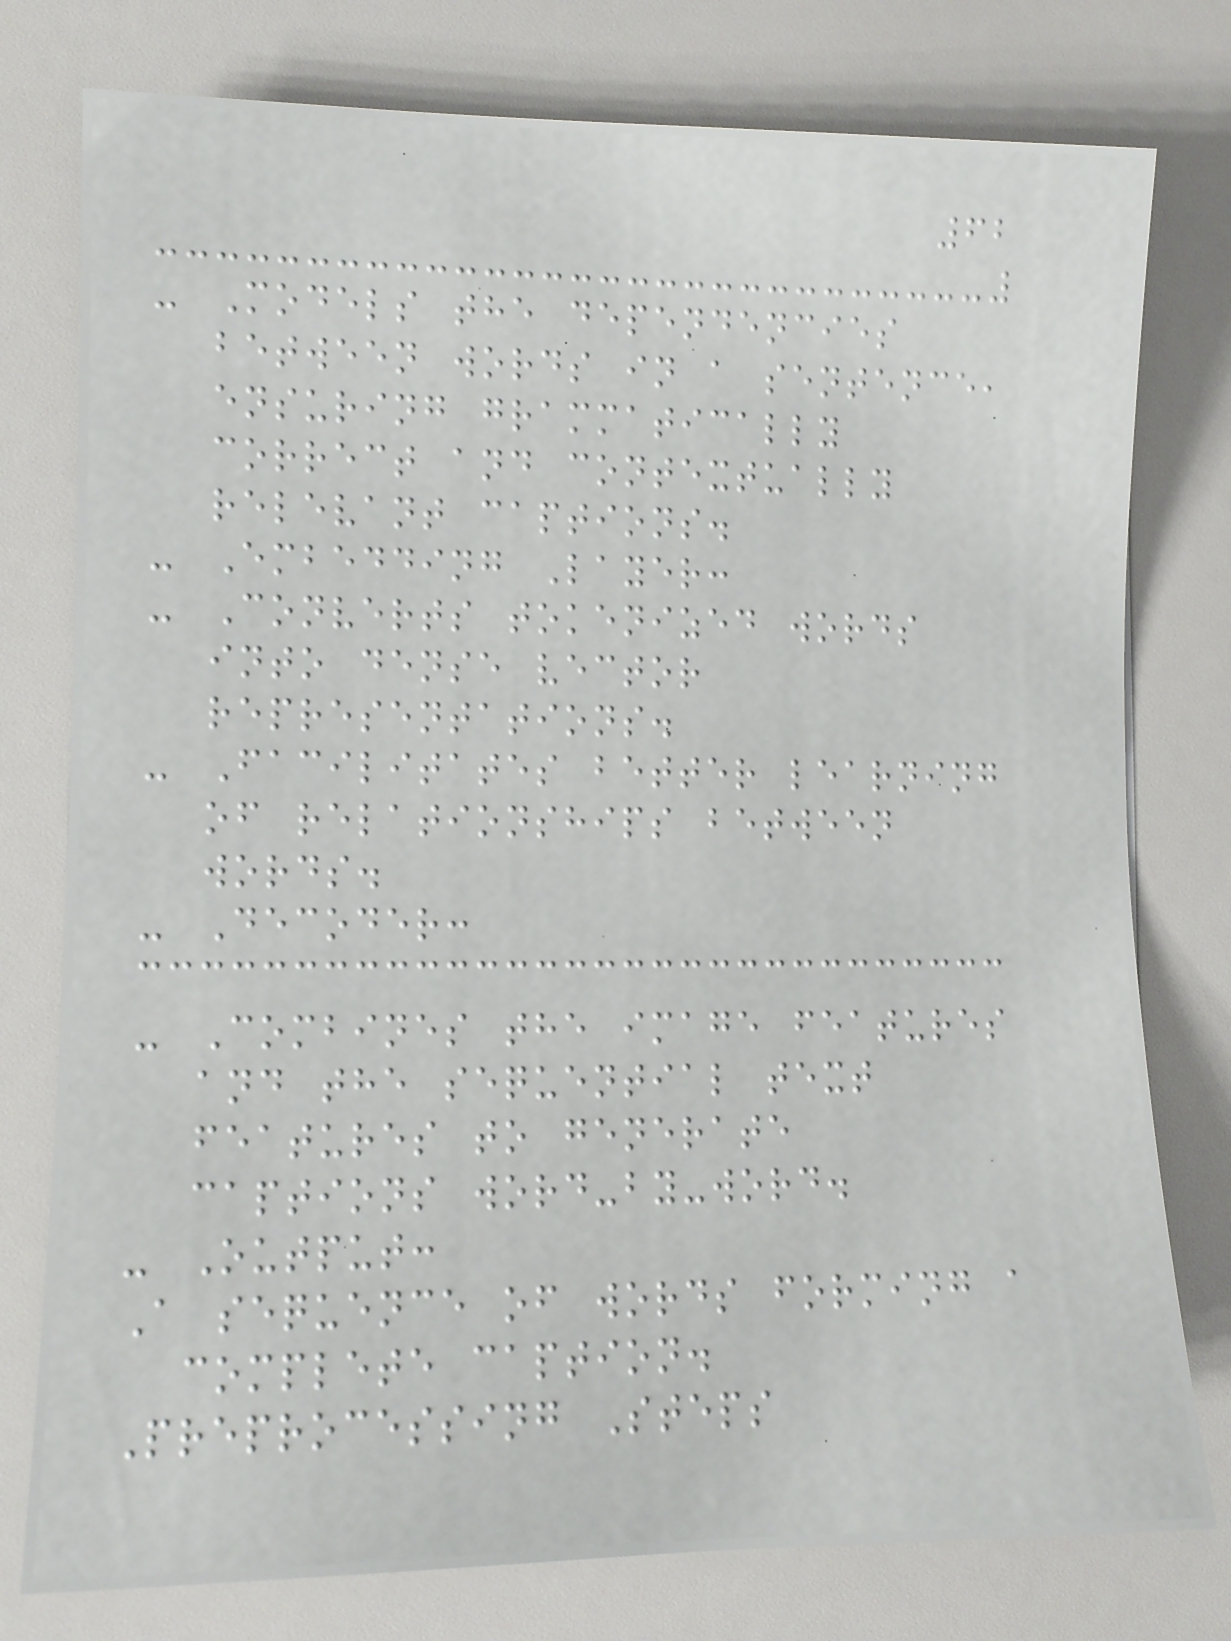62
- Models the dependencies
between words in a sentence,
ensuring grammatically
correct and contextually
relevant captions.
- Embedding Layer:
- Converts tokenized words
into dense vector
representations.
- Facilitates better learning
of relationships between
words.
- Decoder:
- Combines the image features
and the sequential text
features to generate
captions word-by-word.
- Output:
A sequence of words forming a
complete caption.
Preprocessing Steps
